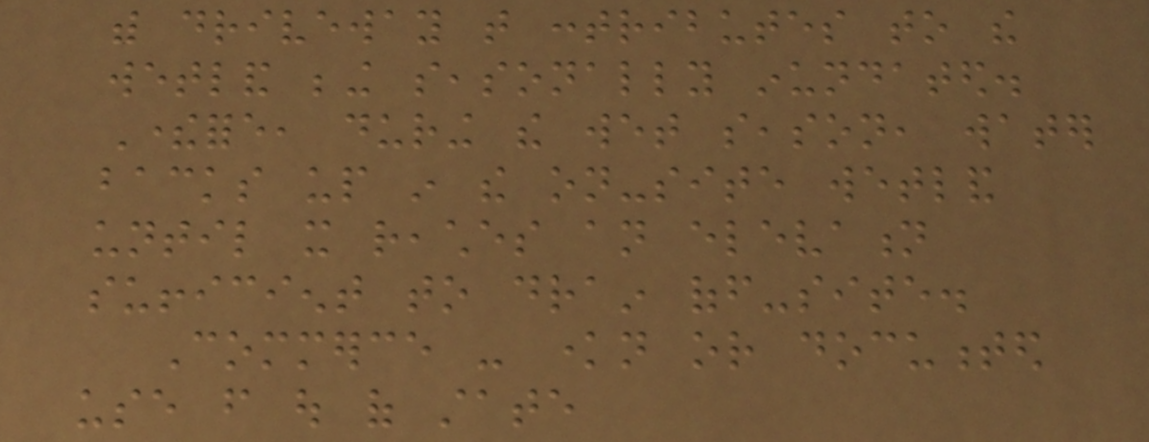with driveway that contributes to the
wetland being seasonally inundated.
Therefore, during the wet season, water
backs up in the on-site wetland
until it reaches an elevation
sufficient to drain off-site.
Commerce - known or documented
use from out of state
